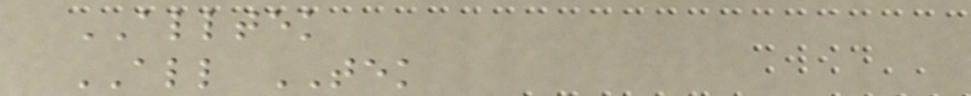ALLTEK
ALL TEK
